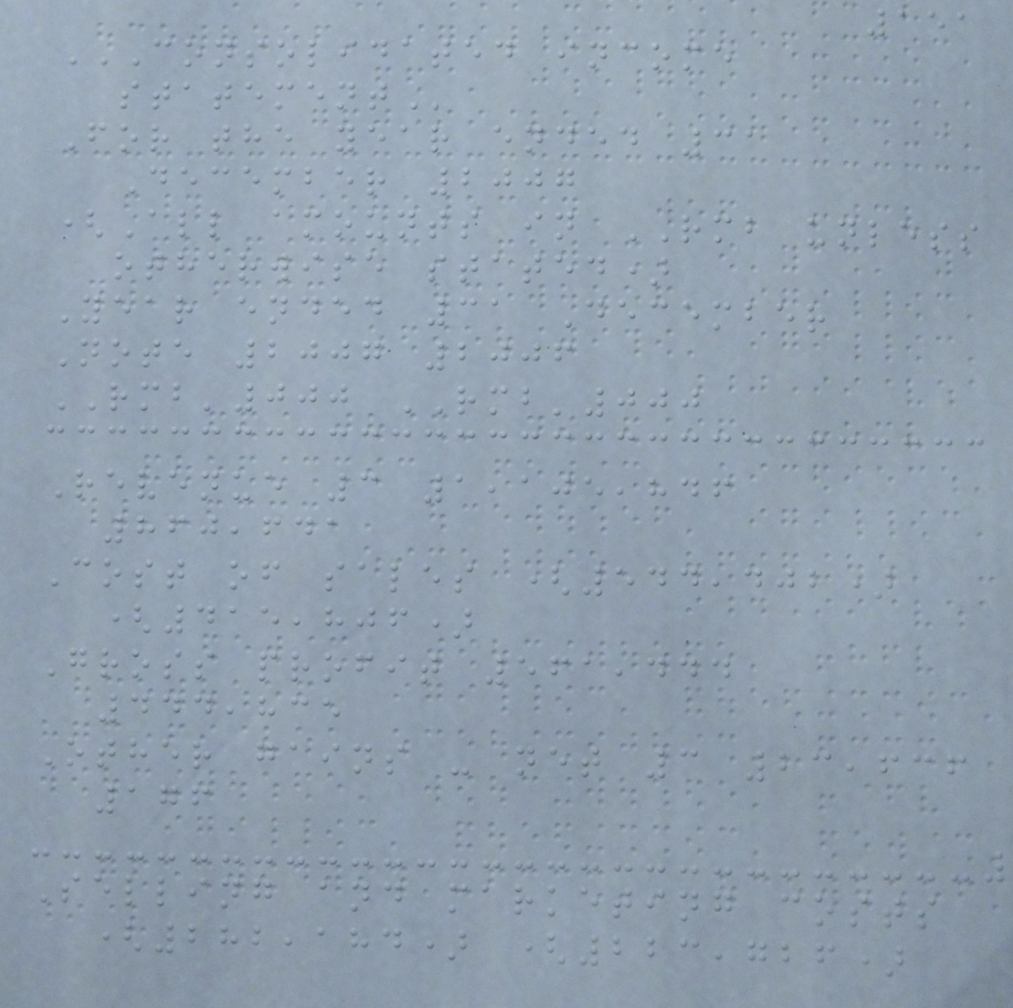151
CONSOLIDATED INCOME
STATEMENT
For the year ended 31
December 2007
(All amounts in RMB unless
otherwise stated)
Year ended 31 December
Note 2007 2006
RMB'000 RMB'000
Revenue 3 1,105,846
860,641
Cost of sales (544,402)
(415,806)
Gross profit 561,444
444,835
Other gains - net 3 23,636
176
Selling and marketing costs
(282,184) (223,726)
